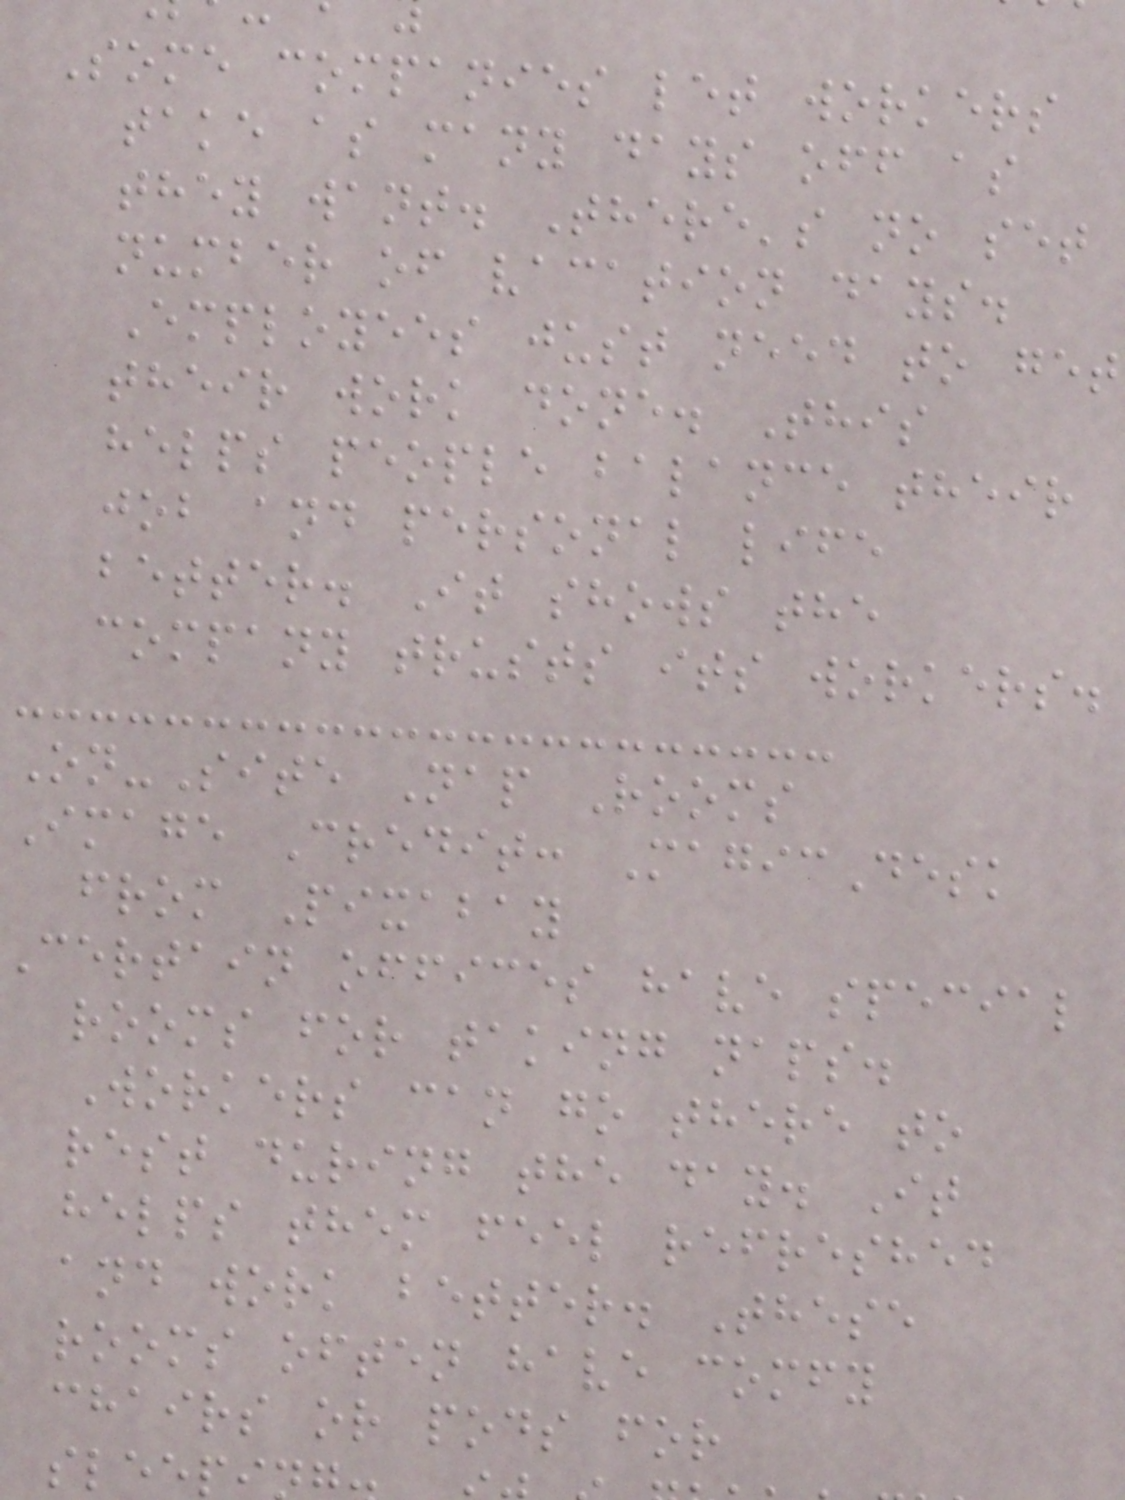Some companies let workers
take as many days off as
they want. There's no set
number of vacation days.
Employees just need to get
their work done. This
helps people balance their
job and personal life
better. It shows the
company trusts its workers.
On-Site Nap Rooms
Image Credit: MagicDesk
from Pixabay
Certain offices have special
rooms for taking naps.
Workers can go there to
rest during the day. It
helps them feel refreshed
and work better. These
rooms often have comfy
chairs or pods for
